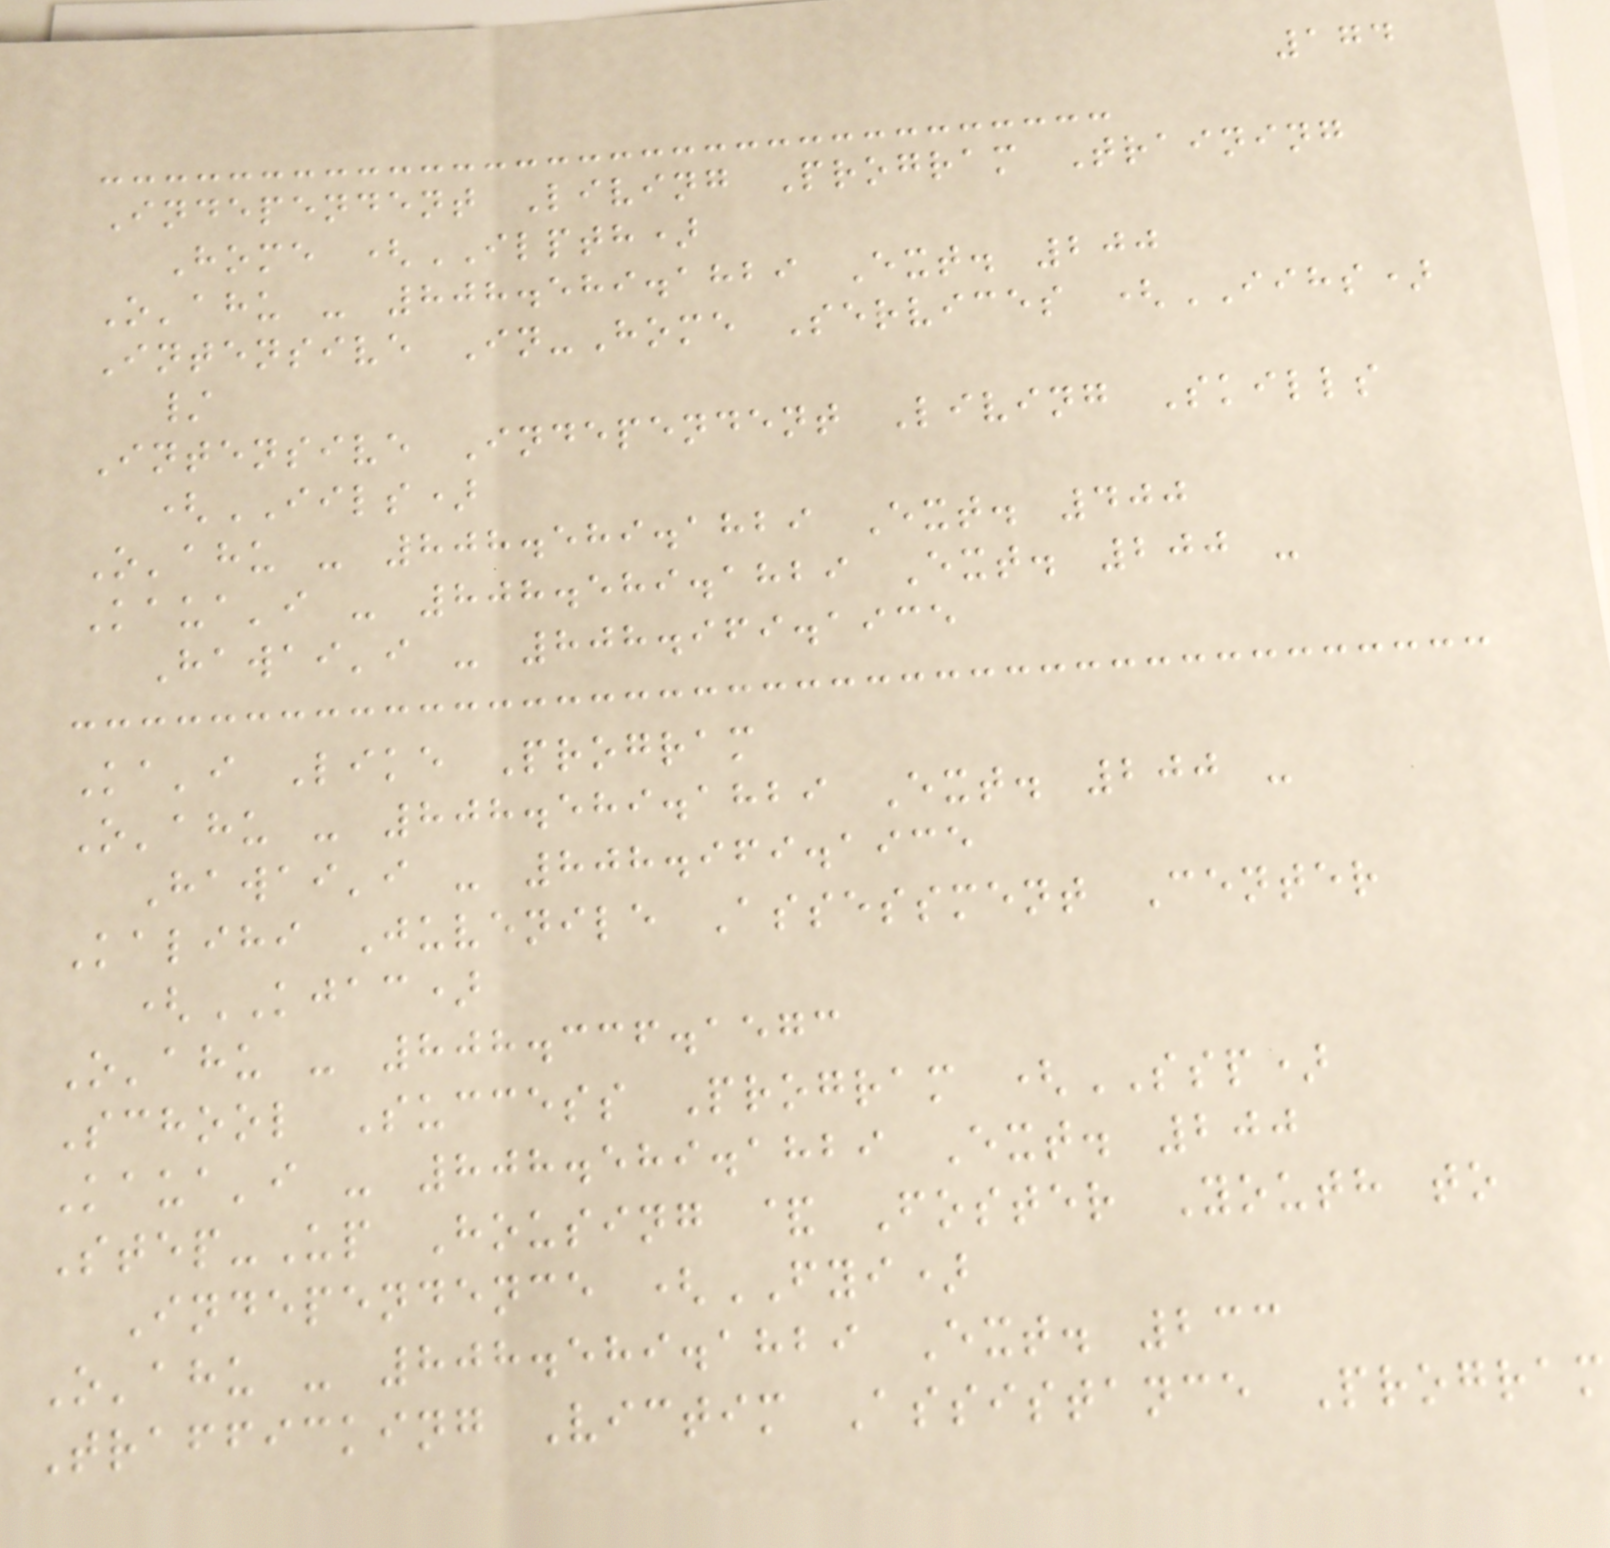174
Independent Living Program Training
Home (ILPTH)
O'ahu - 808.589.1829 Ext. 200
Intensive In-Home Services (IIHS)
/
Intensive Independent Living Skills
(IILS)
O'ahu - 808.589.1829 Ext. 400
Kaua'i - 808.589.1829 Ext. 200 -
Hawai'i - 808.969.1935
Ka'i Like Program
O'ahu - 808.589.1829 Ext. 200 -
Hawai'i - 808.969.1935
Kalihi Juvenile Assessment Center
(KJAC)
O'ahu - 808.336.1573
School Success Program (SSP)
Kaua'i - 808.589.1829 Ext. 200
Step-Up Housing & Foster Youth to
Independence (FYI)
O'ahu - 808.589.1829 Ext. 233
Trafficking Victim Assistance Program
